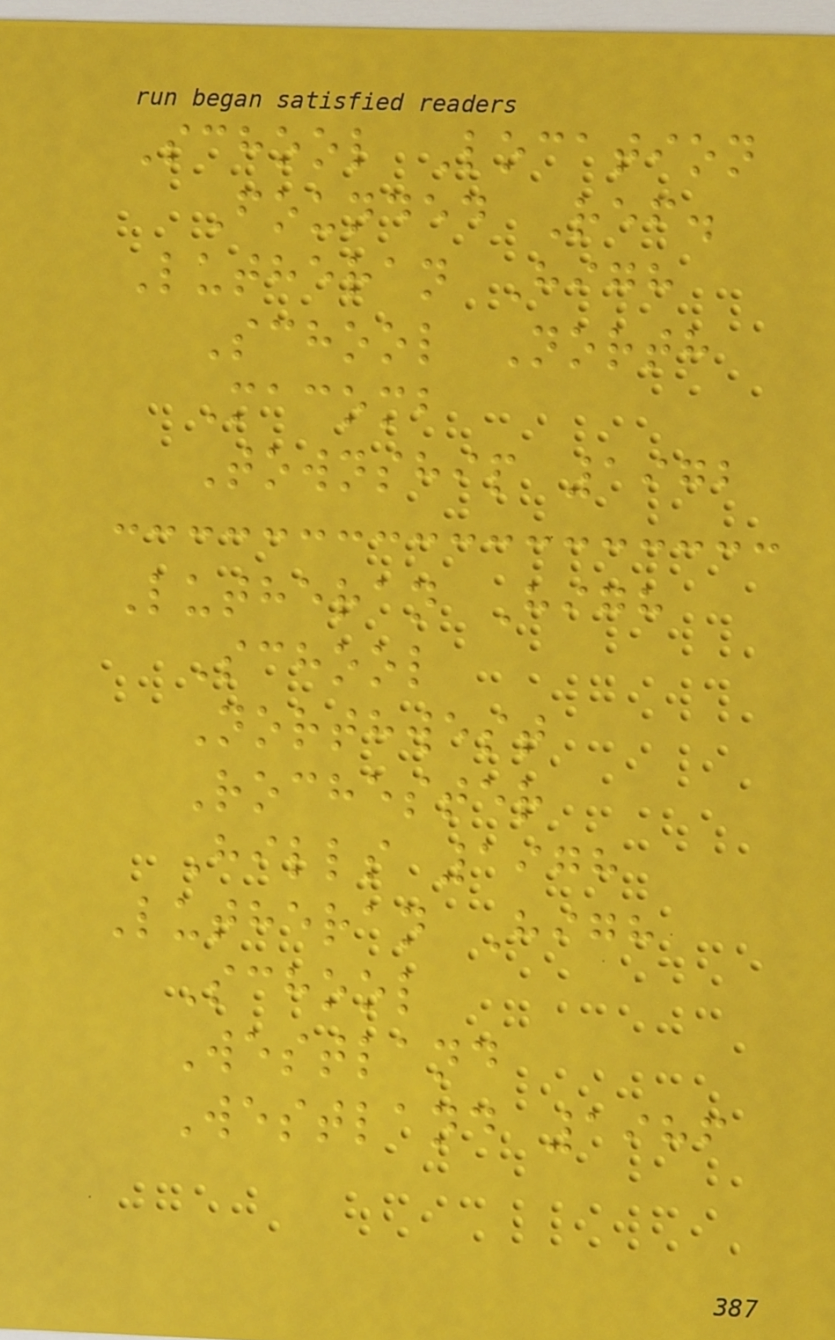School Location
Founded Ref.
Lutheran High
School North
Macomb
Township 1972
Lutheran High
School
Northwest
Rochester
Hills 1978
Lutheran High
School
Westland
Westland 1986
